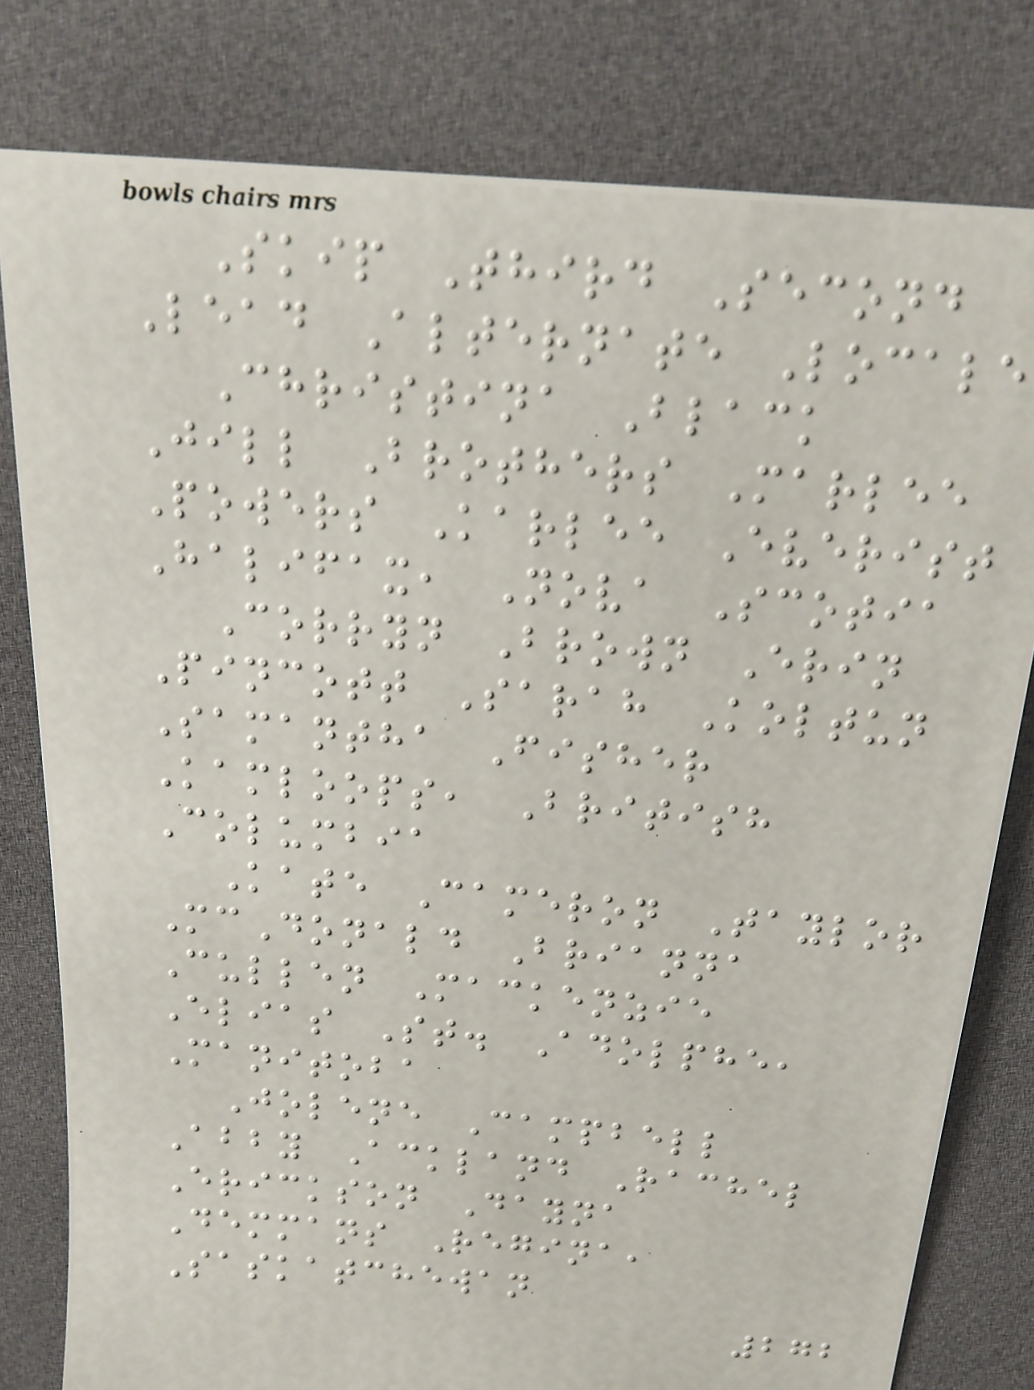Skip Third Second
Lead Alternate Locale
Christina Black
Jill Brothers Marlee
Powers Karlee Everist
Halifax, Nova Scotia
Corryn Brown Erin
Pincott Sarah Koltun
Samantha Fisher
Kamloops, British
Columbia
Kate Cameron Taylor
McDonald Brianna
Cullen Mackenzie
Elias St. Adolphe,
Manitoba
Jolene Campbell
Abby Ackland Rachel
Erickson Dayna
Demmans Regina,
Saskatchewan
272
